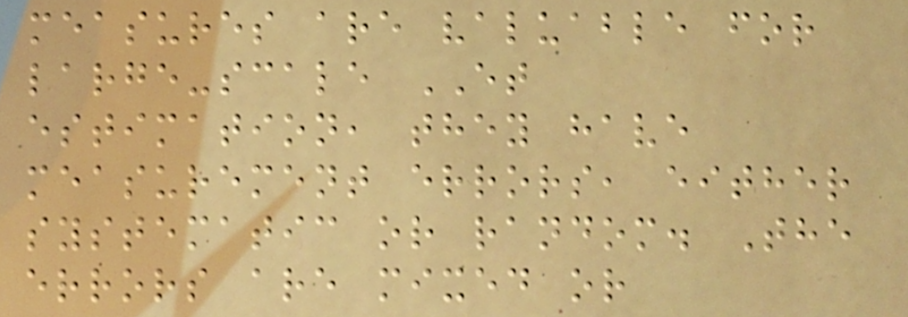measures are valuable for
large-scale ET
estimation, they have
measurement errors, either
systematic or random. The
errors are mixed or
